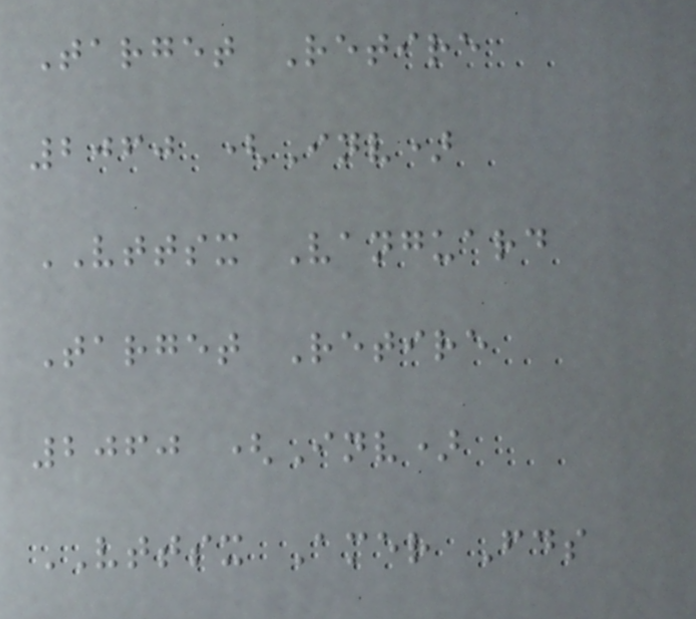Target Retire
2060 (Inv)
VTTSX Vanguard
Target Retire
2060 (Inv)
VTTSX Amer Fds
